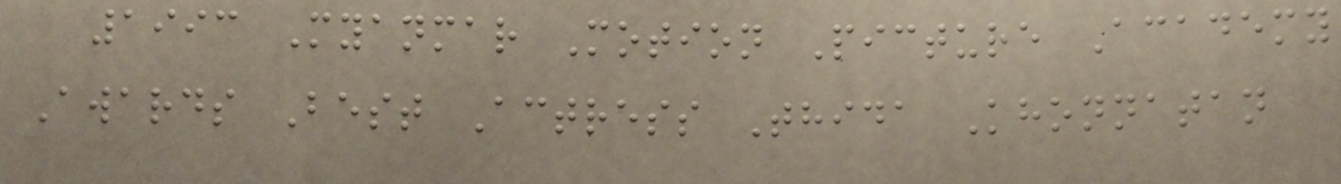1993 Myanmar Motion Picture Academy
Awards Best Actress Thida Khonnatan
